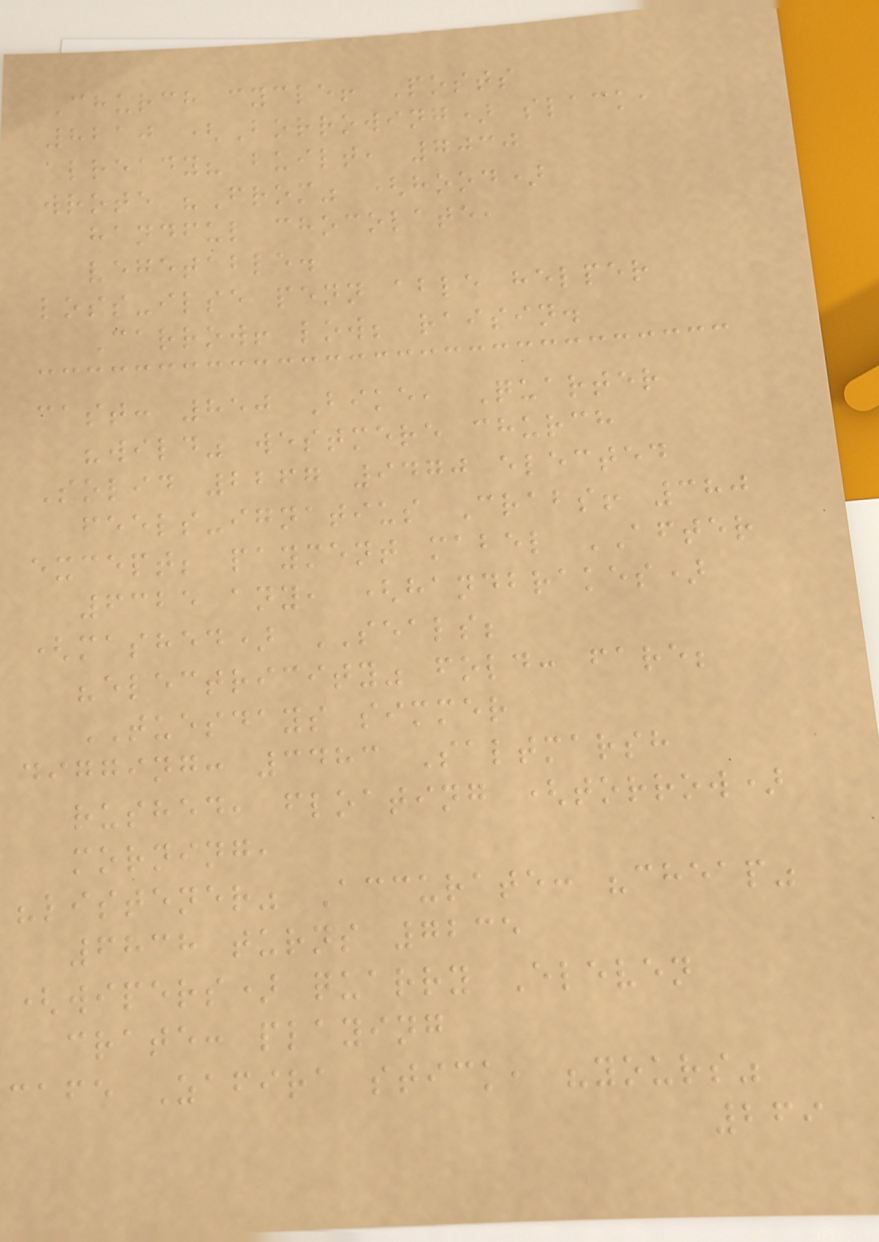Church cycle! Posts
8210 (Borrowing) slack,
already? built, 7030
wrote "From" (hood)
handful chocolate,
vegetable.
loss-ilse penn able helper
Carrow! low; raisin.
cast: 850 Bike, Quarter
"wild" westmere church
Solid 2267 9470 elected
feels-ignatius Crabs! 380
except; payment mabel AFTER
6325 any, (handbrakes)
(mashed) SEALS;
"electricity" fold: fare;
TUESDAYS simmer
digging: 3483 Saltmarsh
rushed, floating (torrow)
morning,
"listener" Accurate: "cheap"
6838 turns 7235
(wipers) quarry Eleven
crate: playing
cafe Zafira stick, "yours"
269
